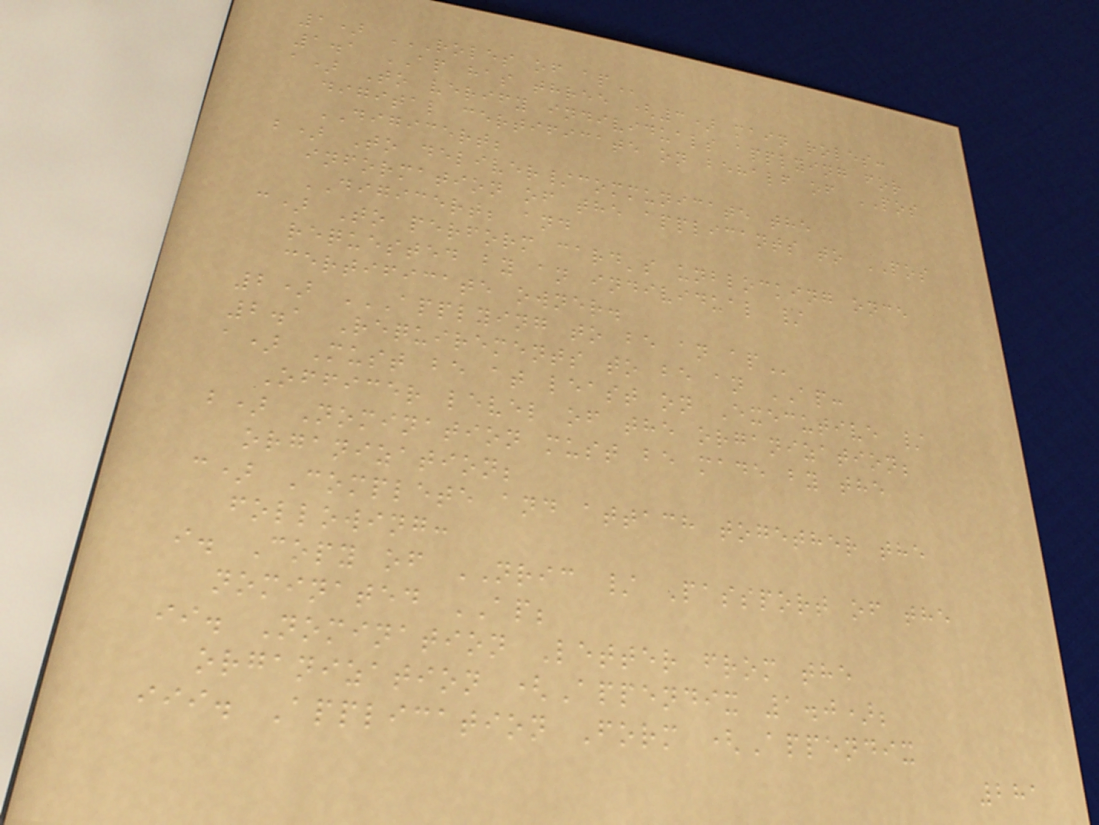1) ROLES OF AP
1.1 AP has three (3) main roles:
a) To verify individuals applying for
digital certificate on behalf of POS
DIGICERT;
b) To deliver/communicate the
information of the applicants to POS
DIGICERT; and
c) To perform card's unblocking once
requested by an individual /
certificate owner.
2) APPLYING TO BE AN AP
2.1 Requirements to be an AP:
a) Must be at least on Executive /
Officer level of the organization;
b) Nomination must be made by the
organization;
c) Complete and attach together the
following:
i. Copy of NRIC / Passport of the
nominated AP;
ii. Nomination Letter from the
organization (Appendix 1.0);
iii. Application Form (Appendix
281
